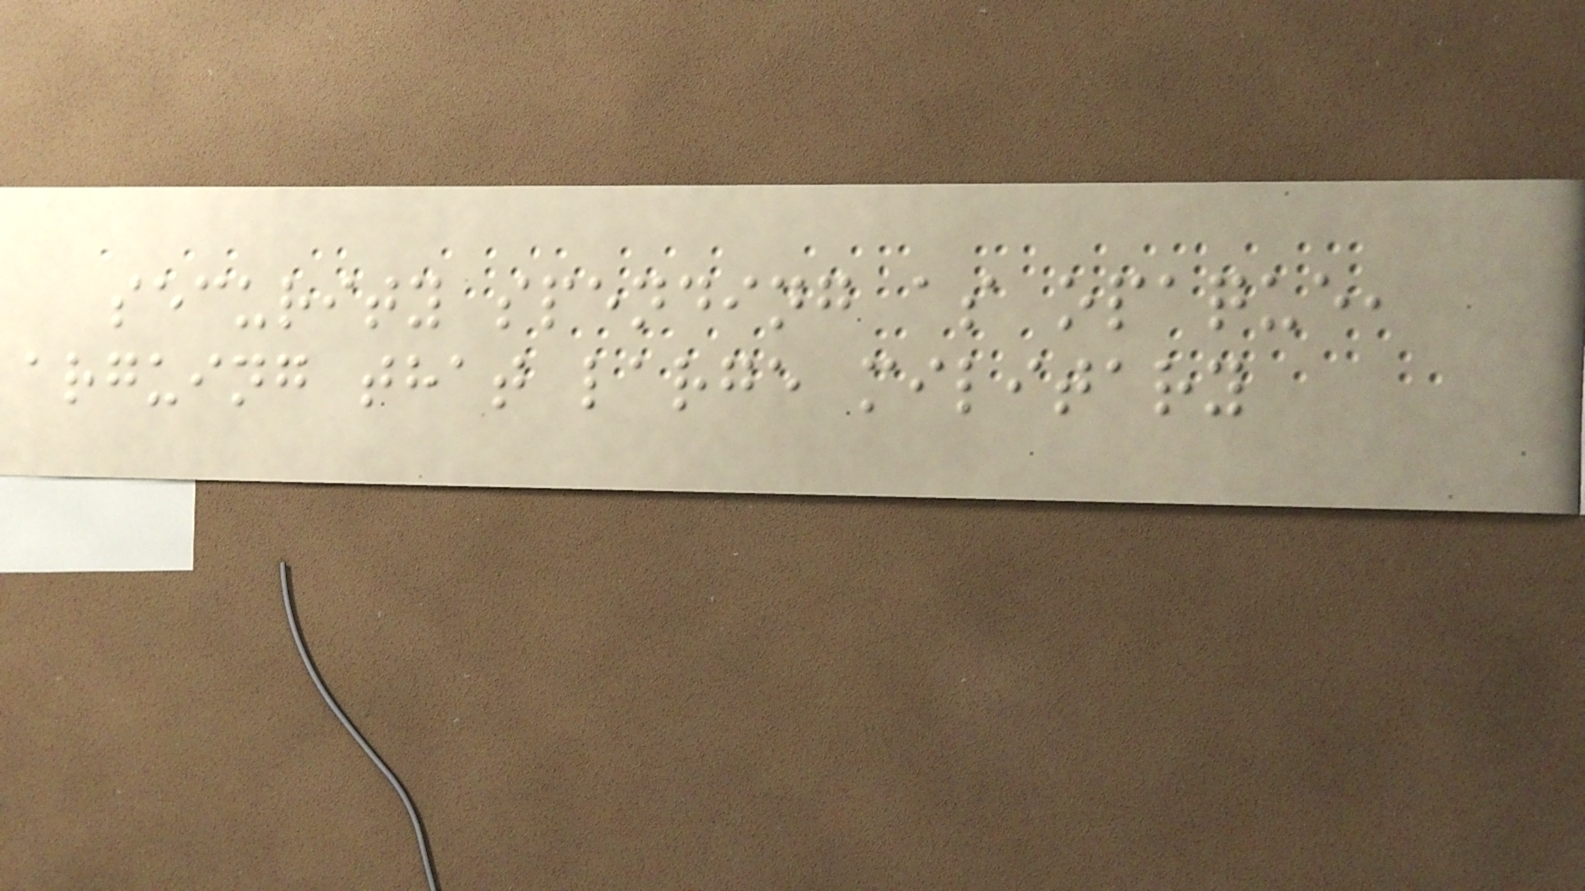security spending as opaque,
arguing that large military
